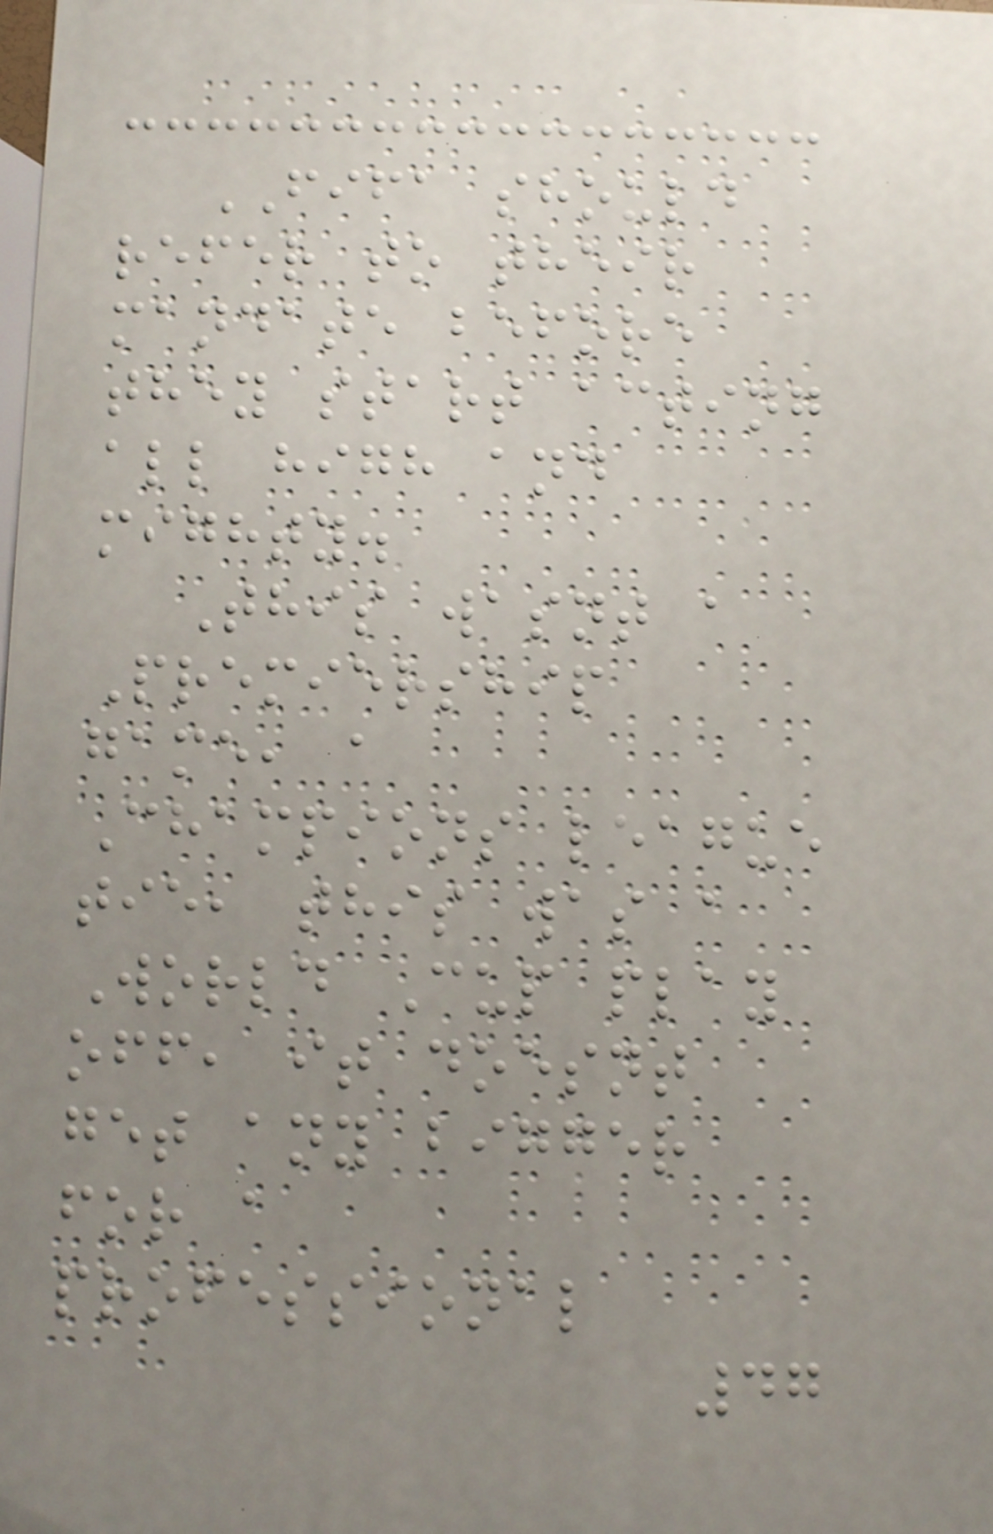FIFA should
refer to their
mandate before
they start acting
all high and
mighty.
This wasnt a
Premiership
game, a
Champions league
tie, this was a
World Cup play
off, it doesnt
get any bigger
for a
professional
47
